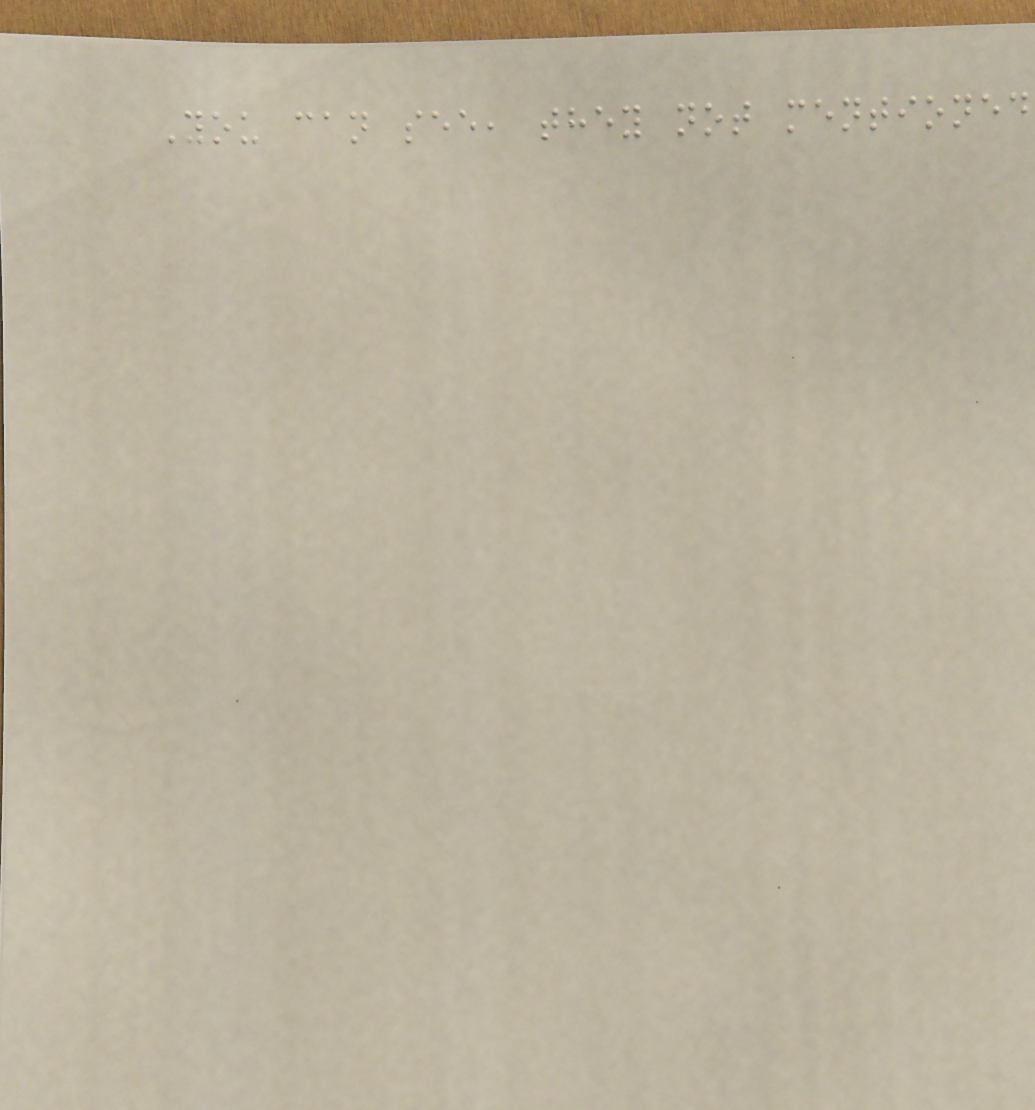You can see, they not mentioned
